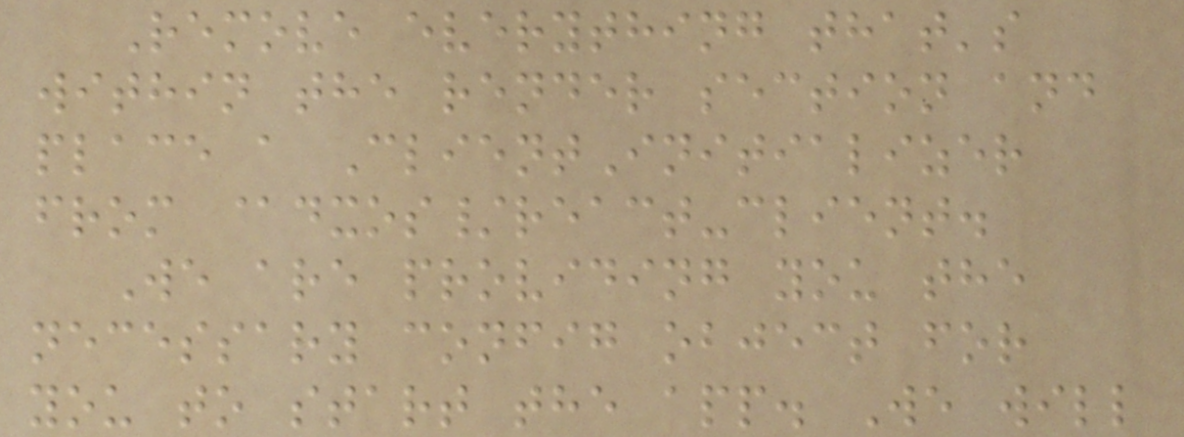Remove everything that's
within the render section and
place a ClientInitializer
from @dxos/react-client.
We are providing you the
necessary config object for
you to start the app. We will
